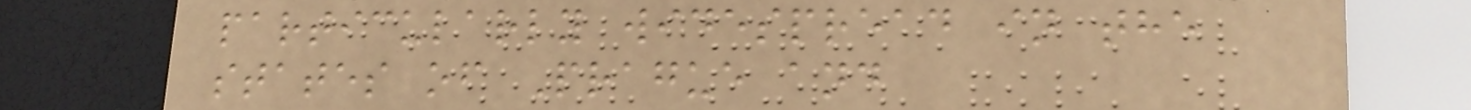particularly widespread in the
states of Prague and
